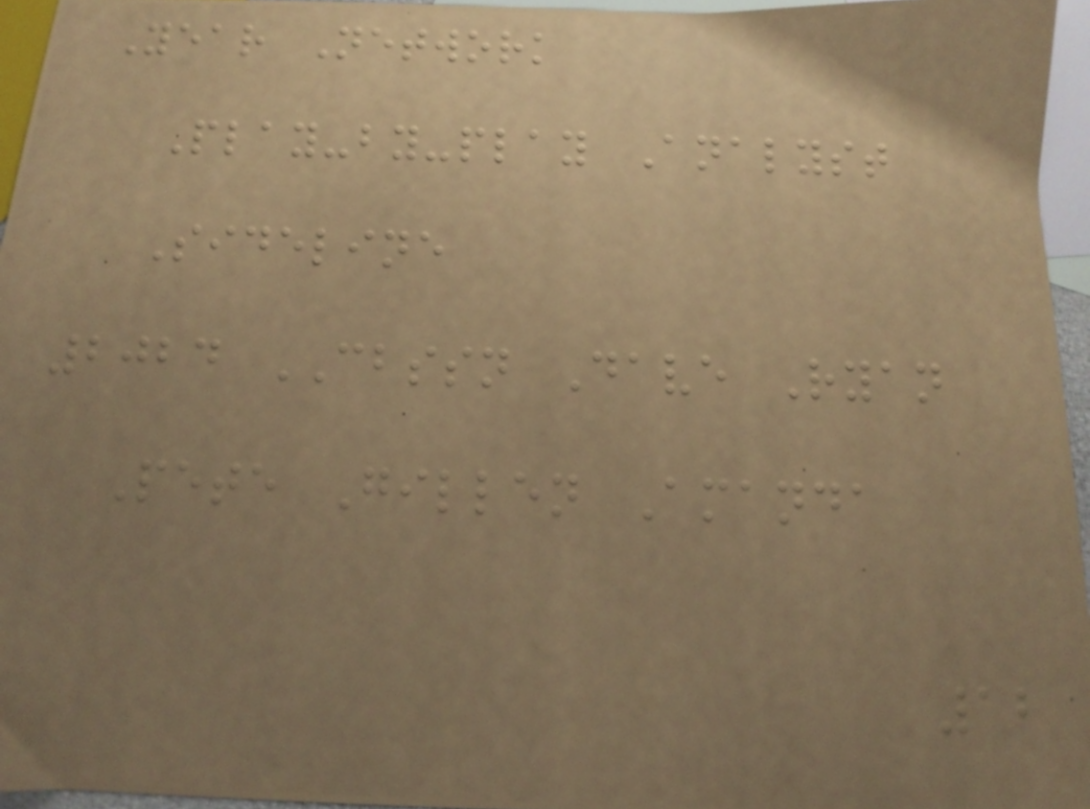Year Network
Play-by-play Analyst
Sideline
2024 CBSSN Dave Ryan
Pete Gillen Amanda
12
